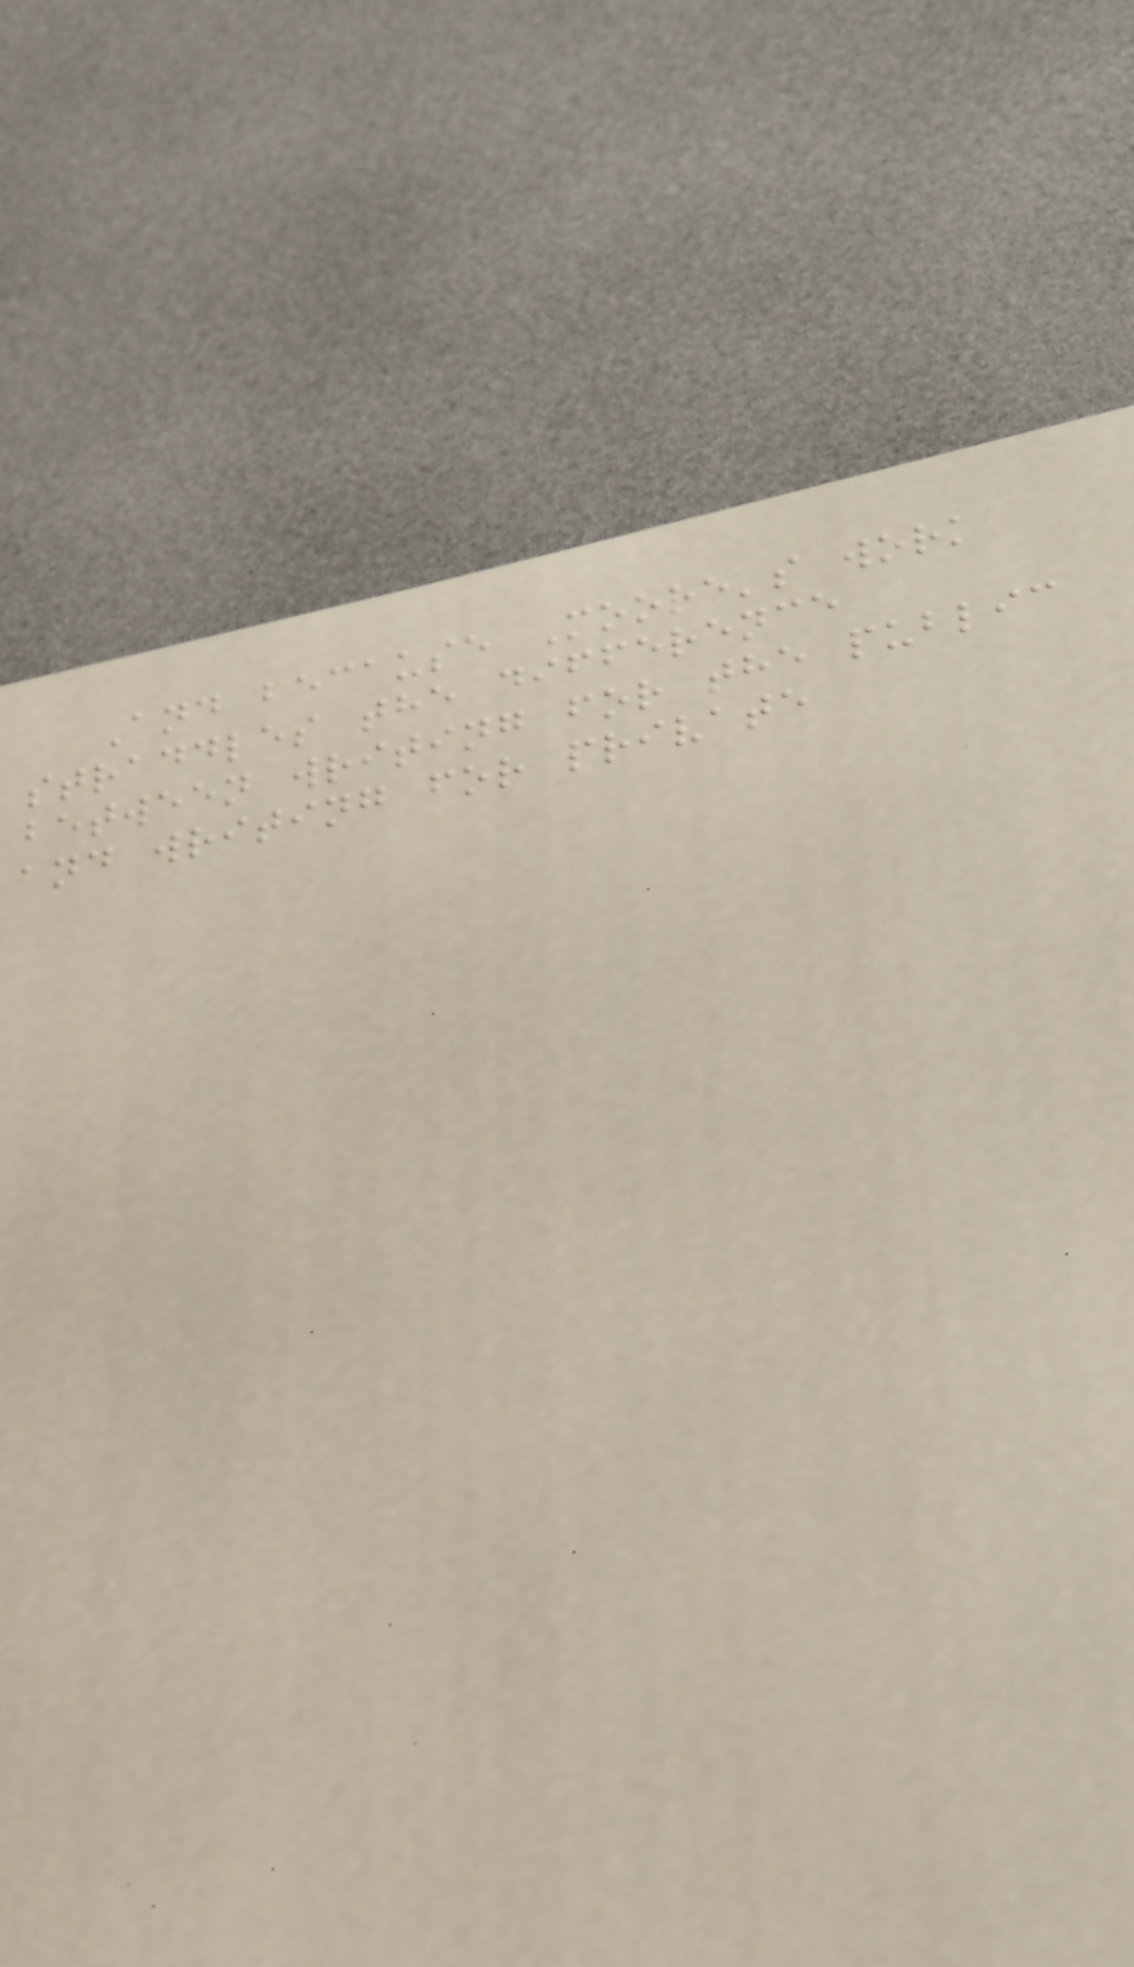And because Moore's work
straddles the difference
between writing for the public
and writing for private
